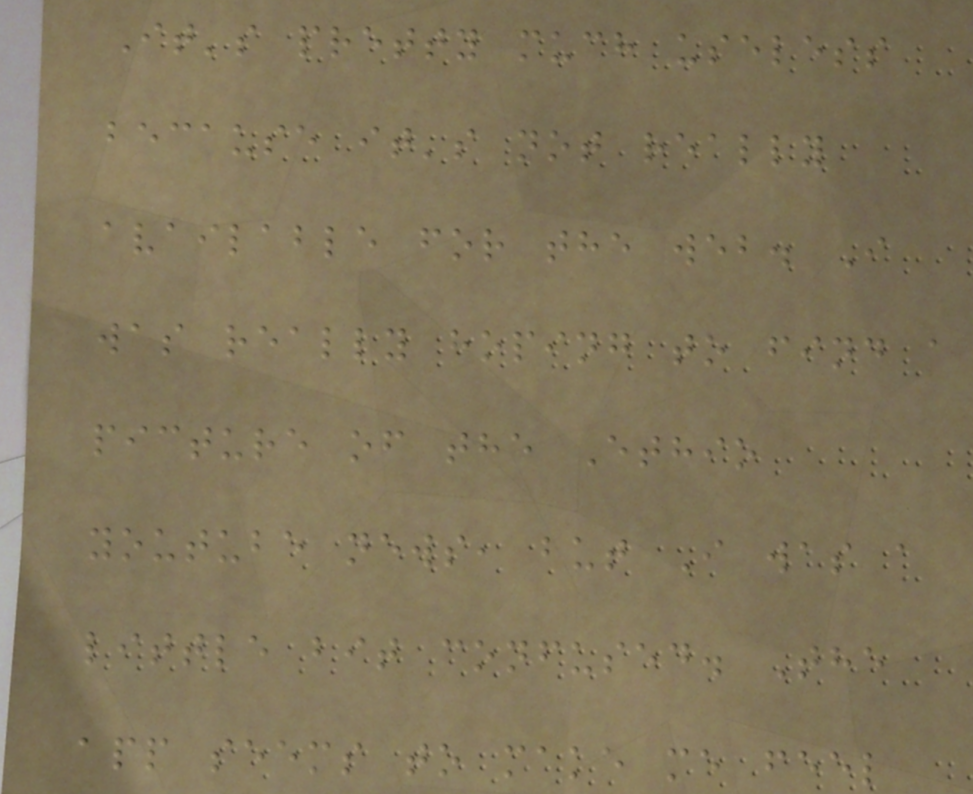It's pretty much useless
because it's not really
available for the web. I
was really hoping to find a
picture of the Ethio
youtube news, but I was a
little bit confused. The
app seems to make me feel
